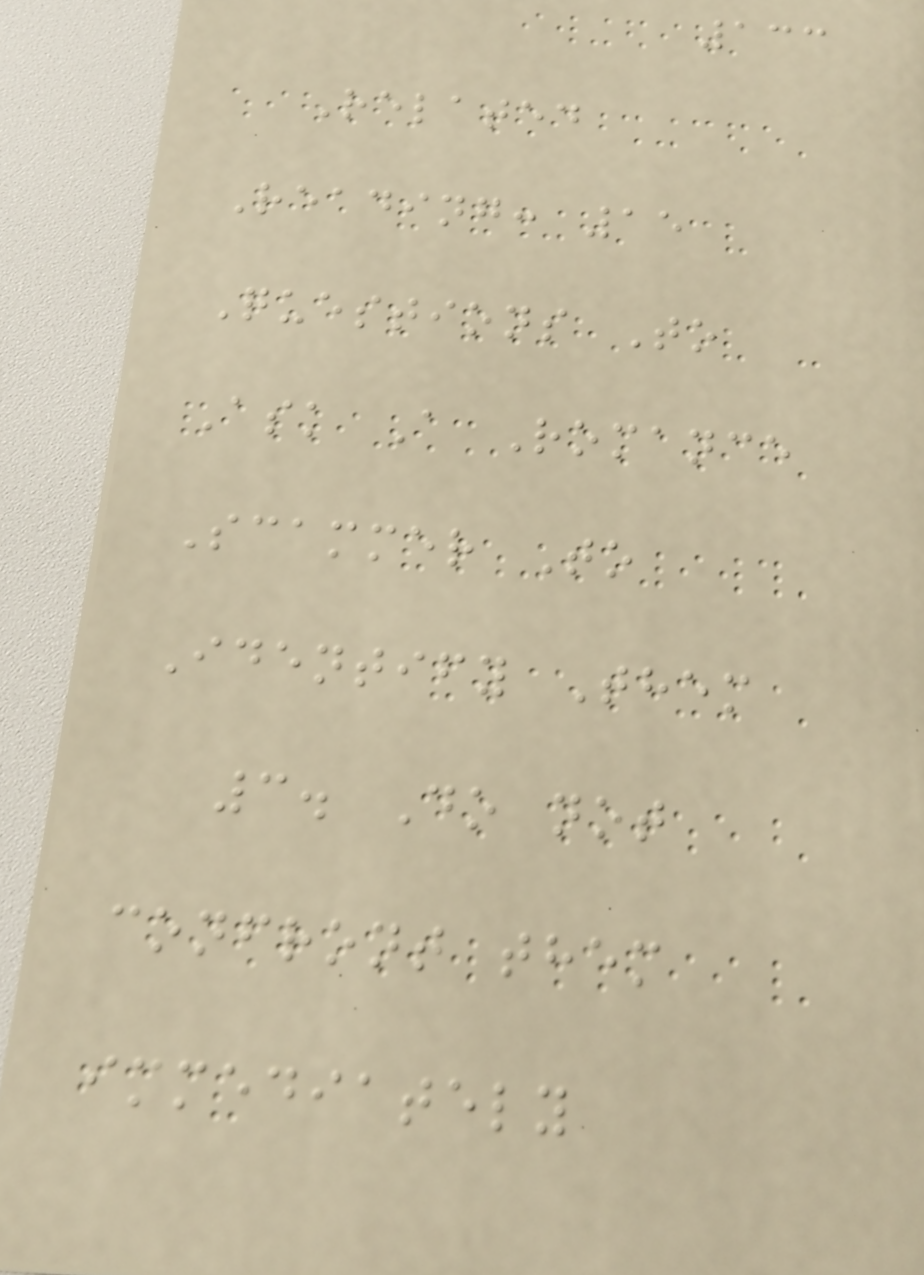133
Related
Reading: 15
Questions To
Ask A Romance
Scammer To
Identify Them
3. Do not
confront them
immediately
